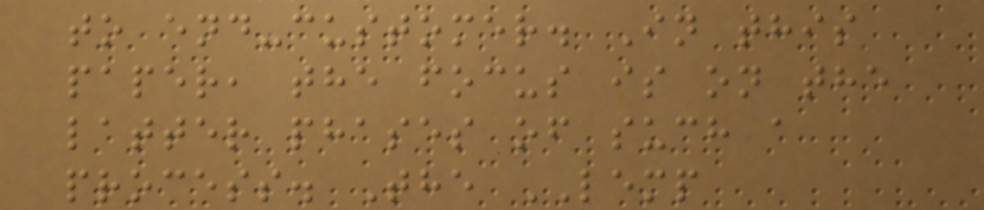to end-customer. In this
paper, the focus is on the
latter phases of such a
process. The LEMP
